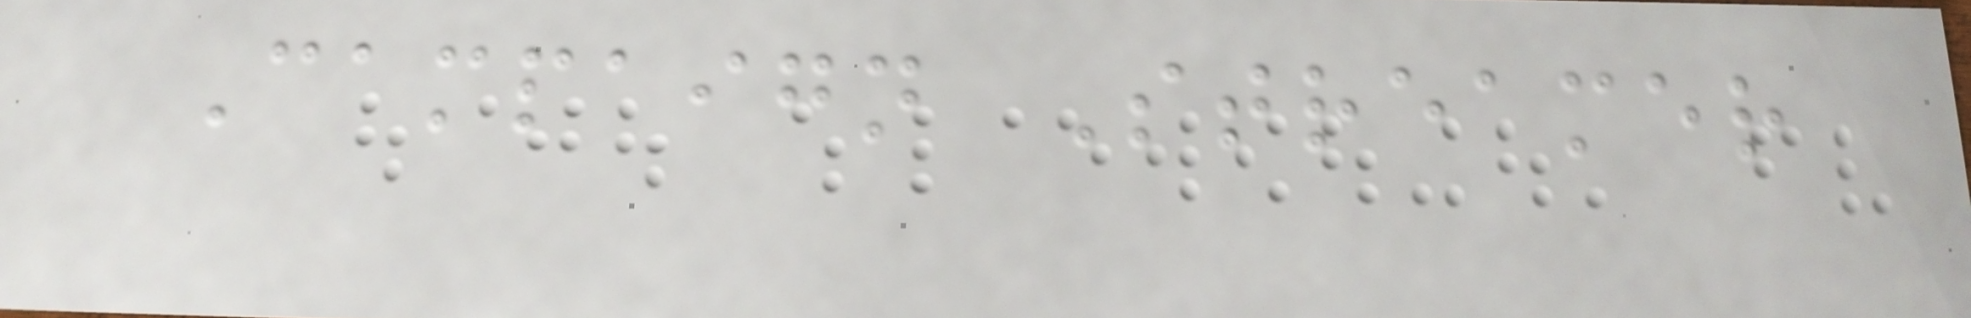Campaign Streamer
